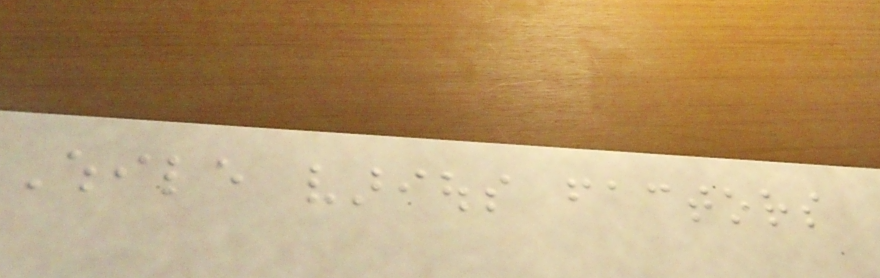While various factors
